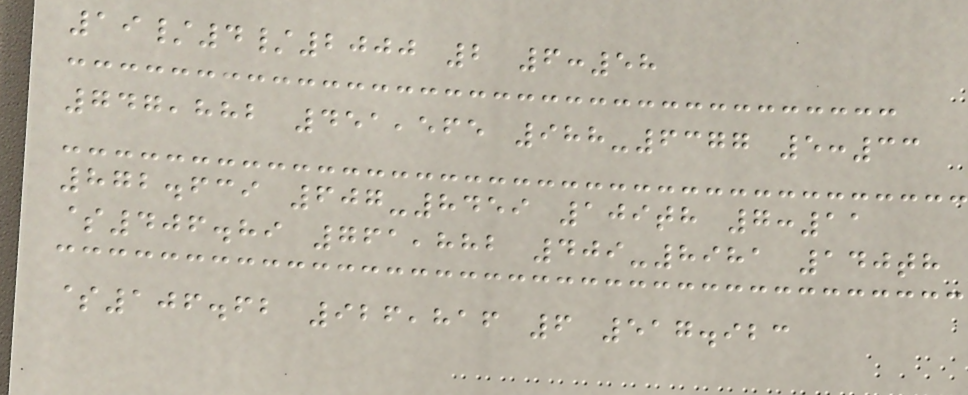19/4/2000 2 6:58
747,882 451,565 988-6377 5:33
872.639 607-8459 109th 7:11
$406.89 761,882 409-8981 140th
$106.62 926,816 6 517.923
